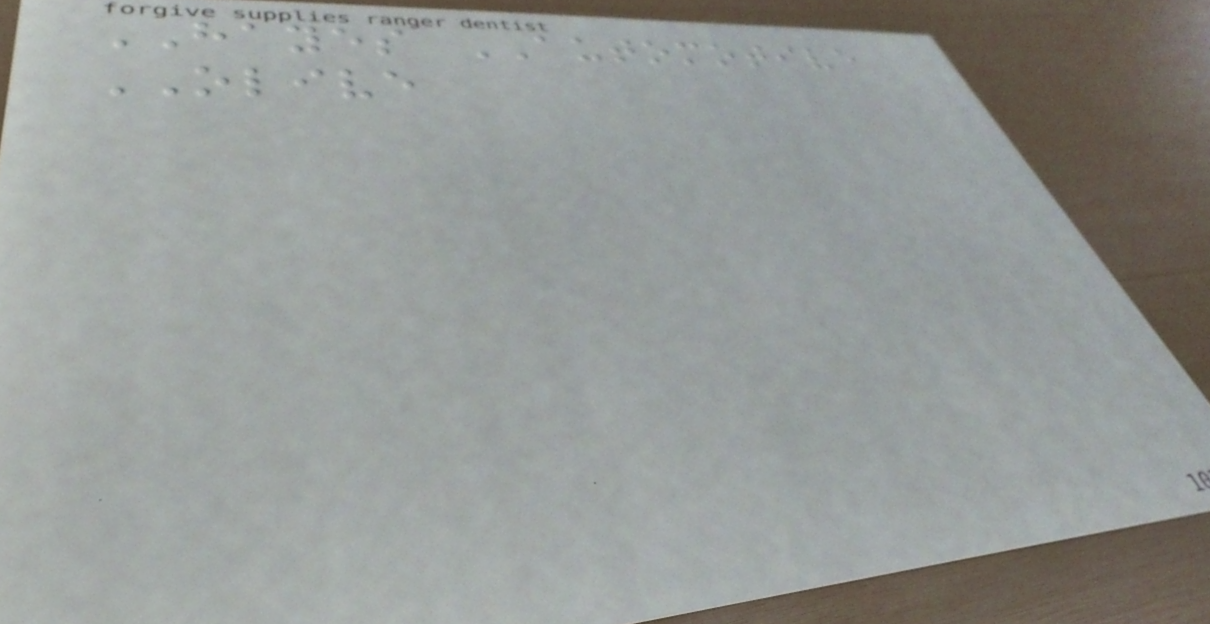HAYES AUTOMOTIVE
OLIVE
